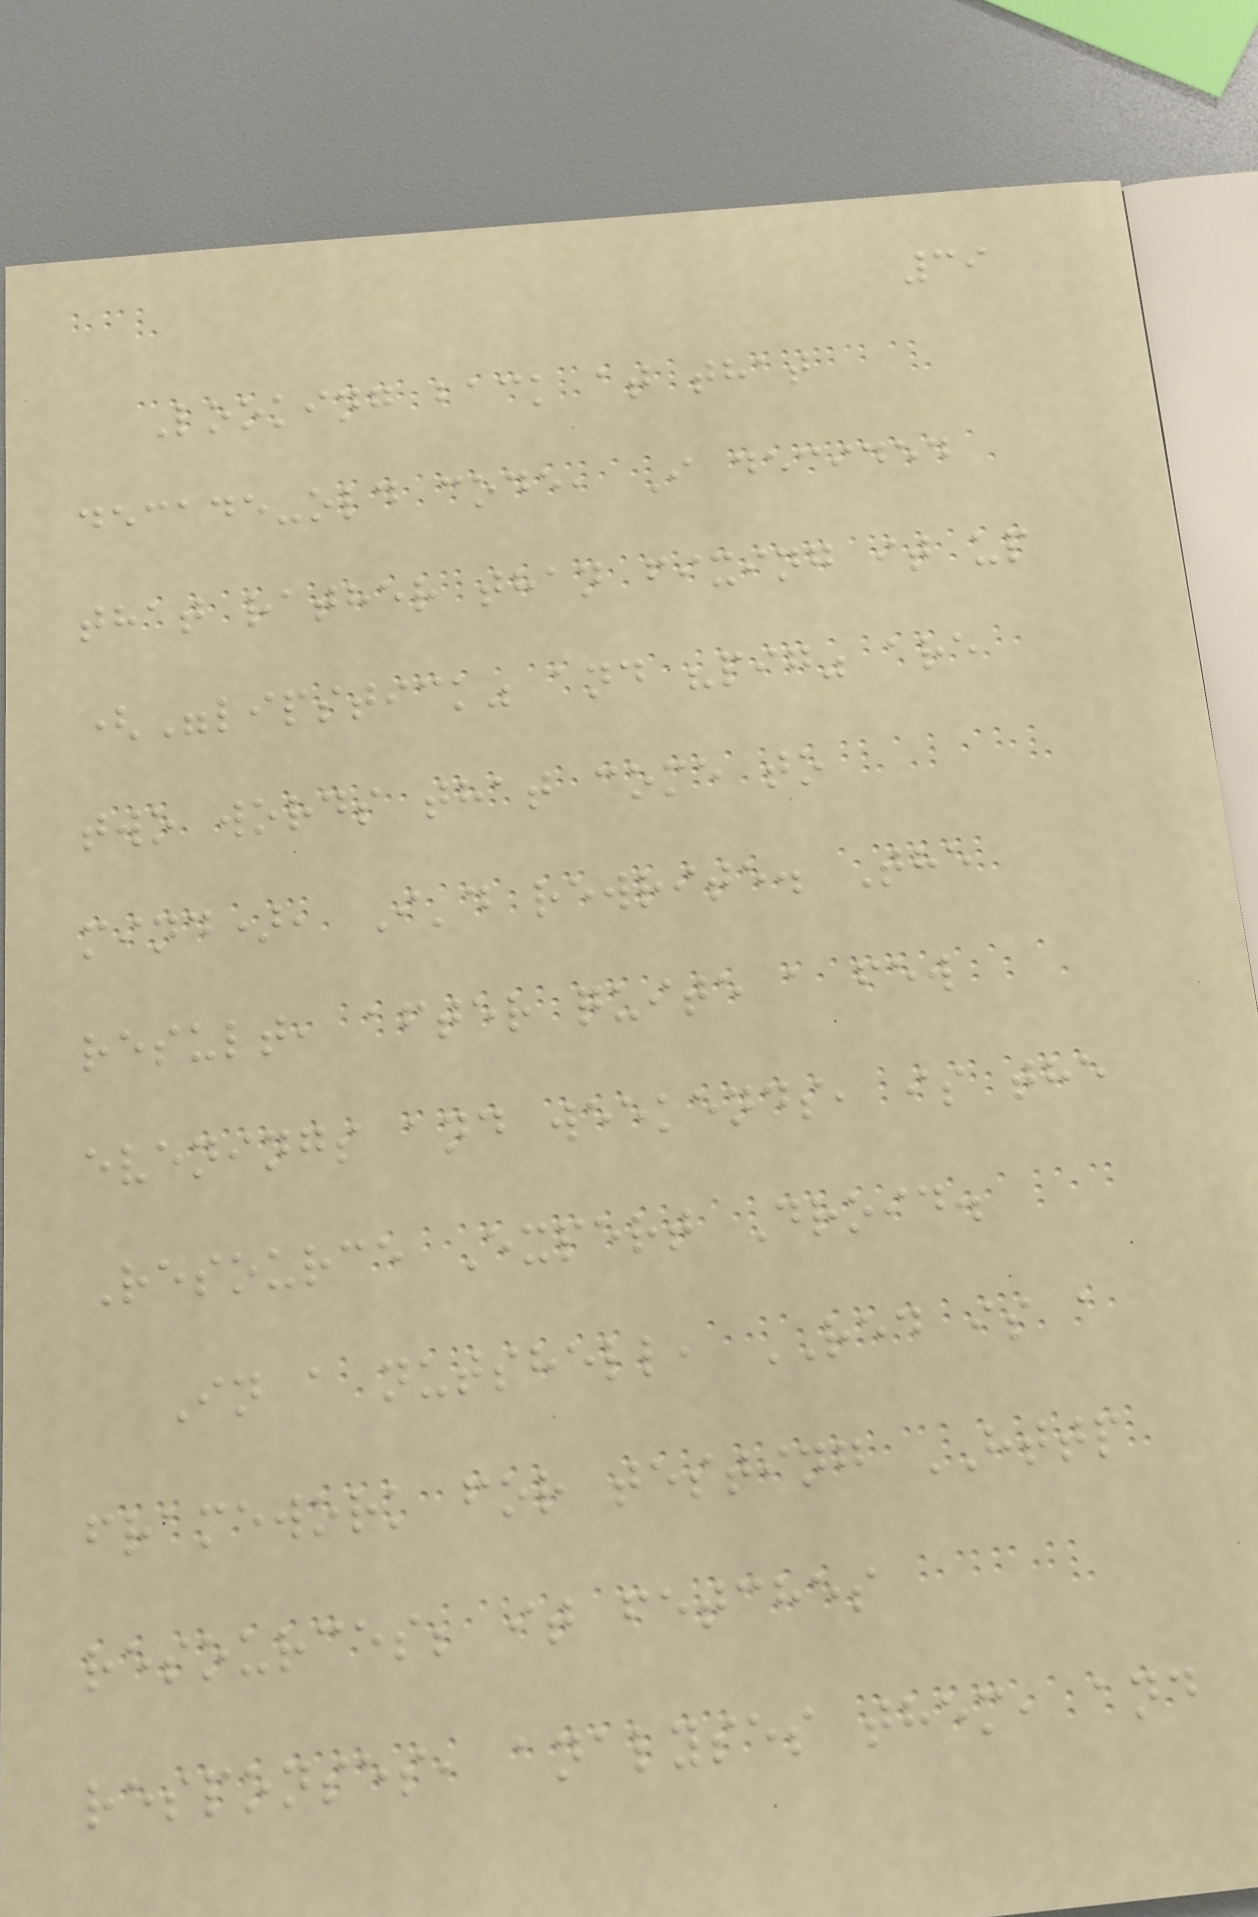39
Looking back at that
decade-old code, I decided
that rather than fixing it up
("lipstick" and "pig" are
two words that come to
mind), I'd rewrite. The
result, after quite a few
evenings and weekends, is the
Resource Expert Droid.
In a nutshell, RED is a
framework for testing HTTP
resources; it fetches
responses, analyses them, and
